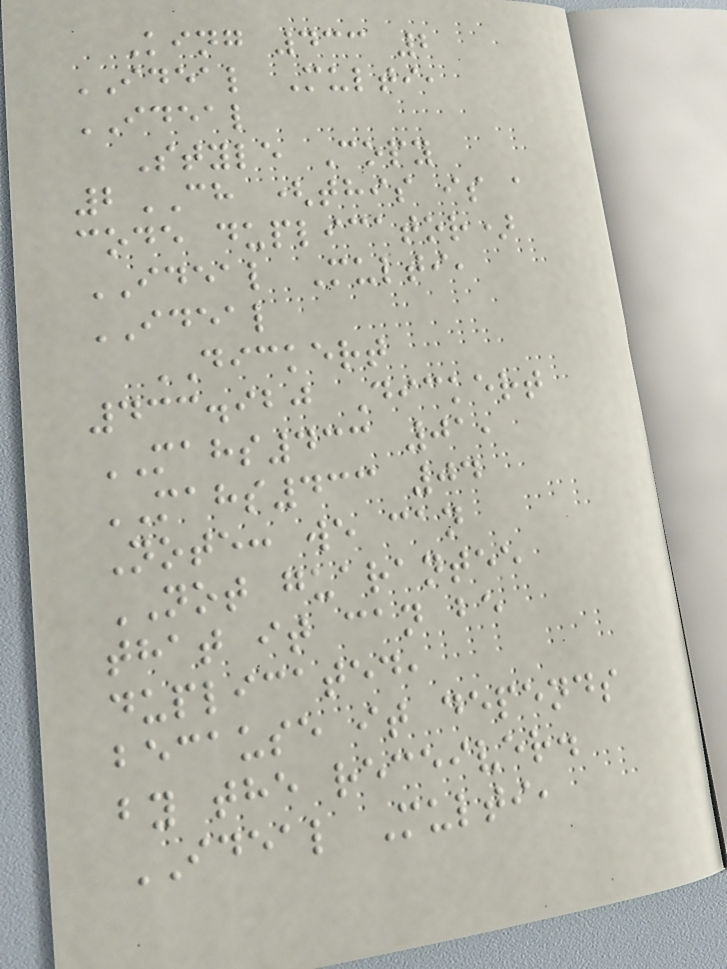King 433 2
IDEAL Multi,
IDEAL
Style Copy
2CH (this is a
code duplicator)
IDEAL Multi,
IDEAL
DICKERT
433.920 Dickert
MAHS433 01,
MAHS433 04
Note: we can
NOT guarantee
that it can be
duplicated,
because it depends
by the receiver.
IDEAL Multi,
